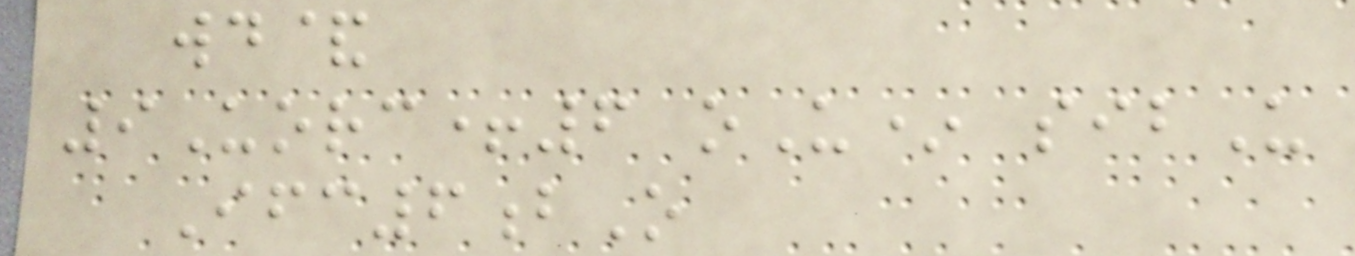wd&
9Uorc+6 oU* sibU
Ifc6bO
